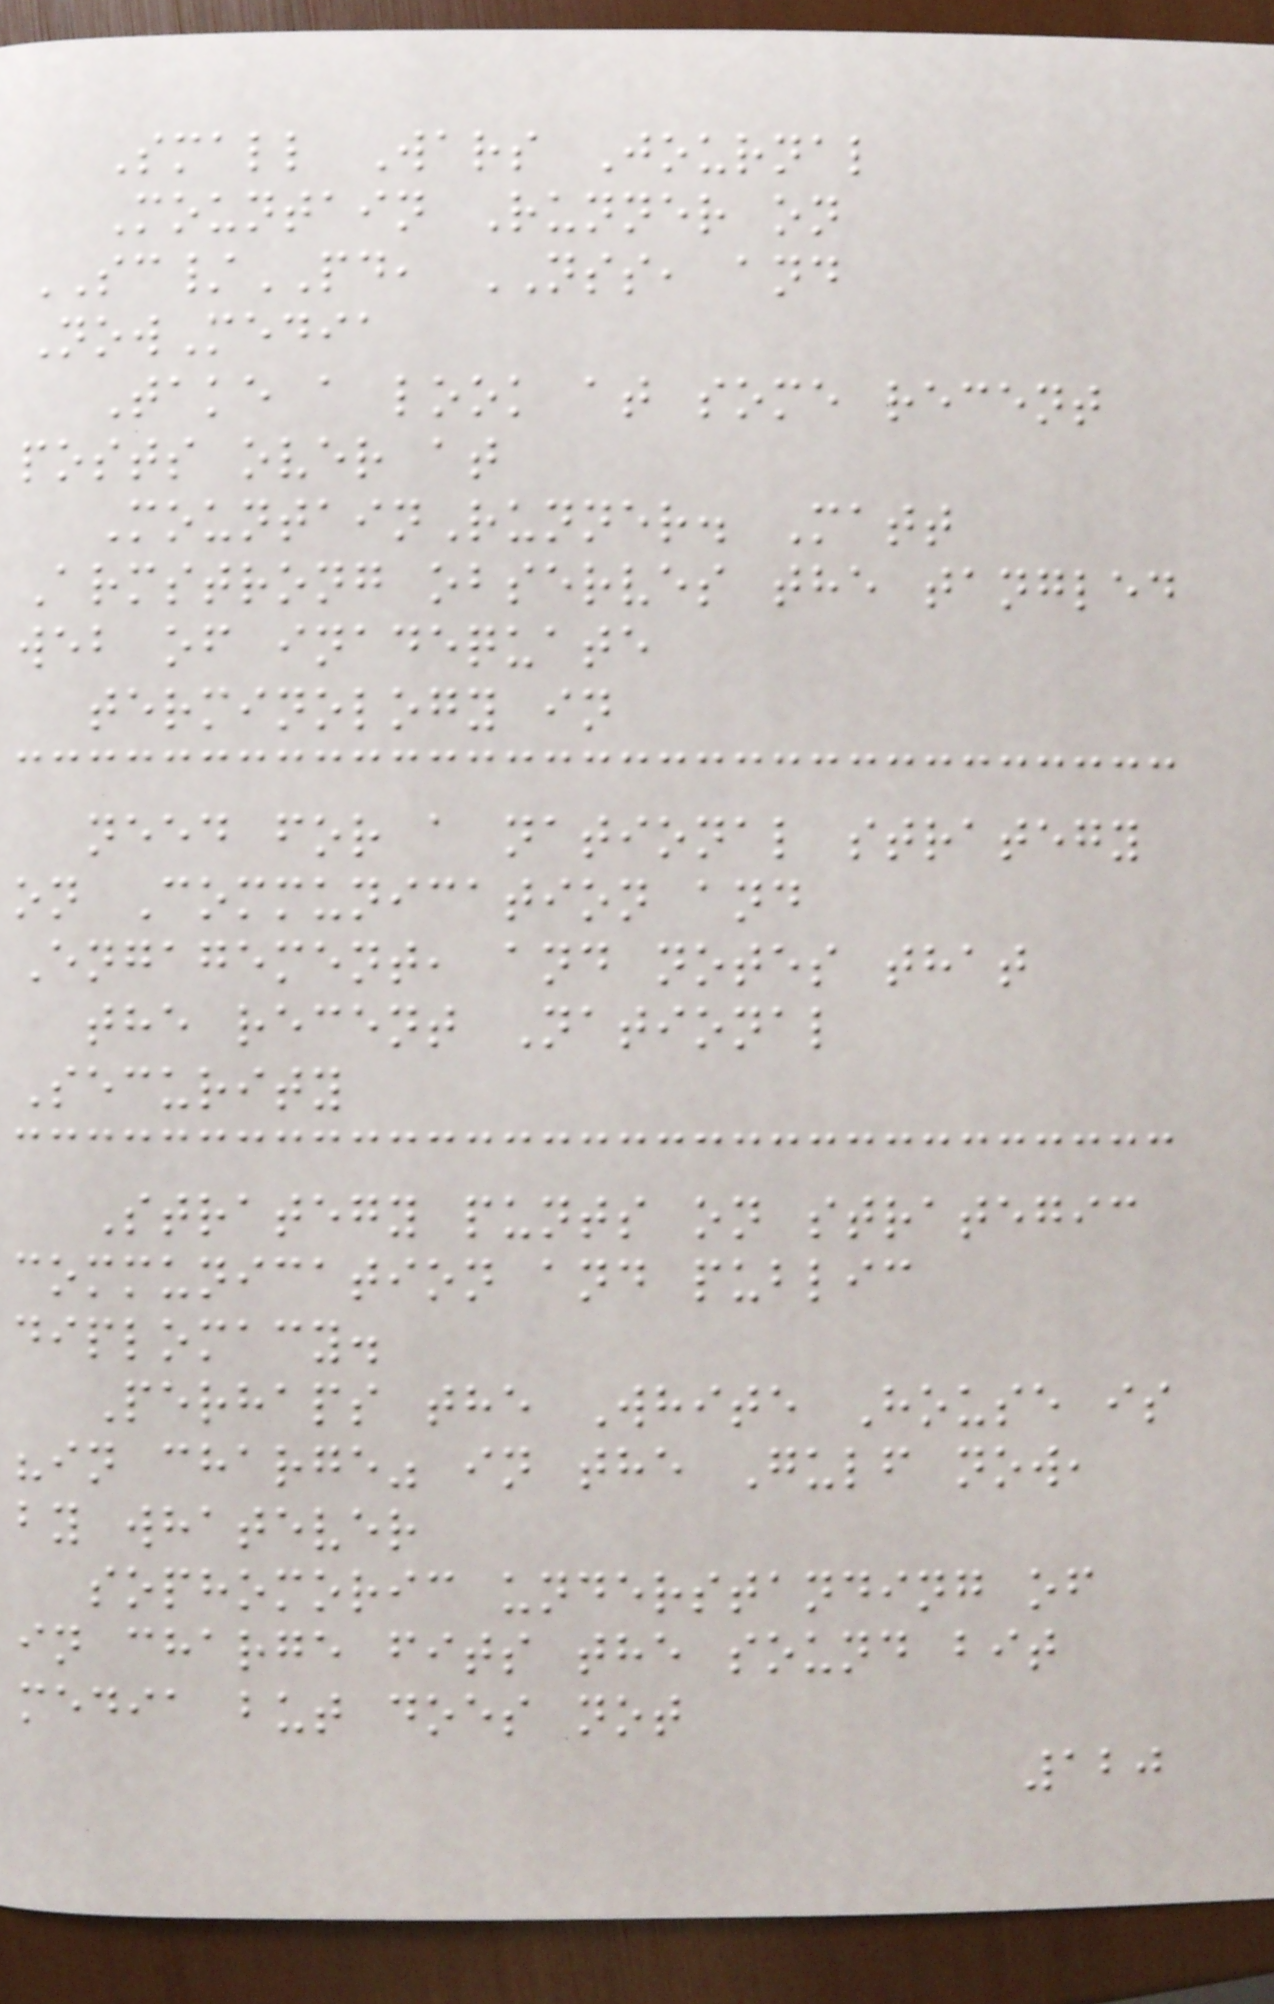Small Wars Journal
Mountain Runner on
SC/PD, NSS, and
NowMedia
Take a look at some recent
posts over at
MountainRunner. Matt
Armstrong observes the tangled
web of inadequate
terminology in
need for a national strategy
on Communication and
Engagement, and notes that
the recent National
Security
Strategy punts on strategic
communication and public
diplomacy.
Perhaps the White House is
"in charge" in the Gulf now,
by whatever
sophomoric understanding of
in charge fits the sound bit
media but does not
120
